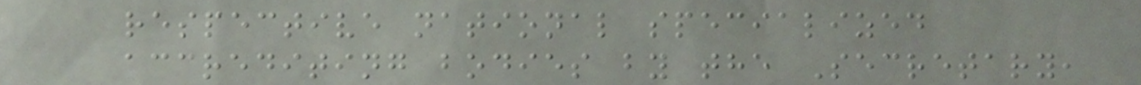respective national specialized
accrediting bodies by the Secretary,
